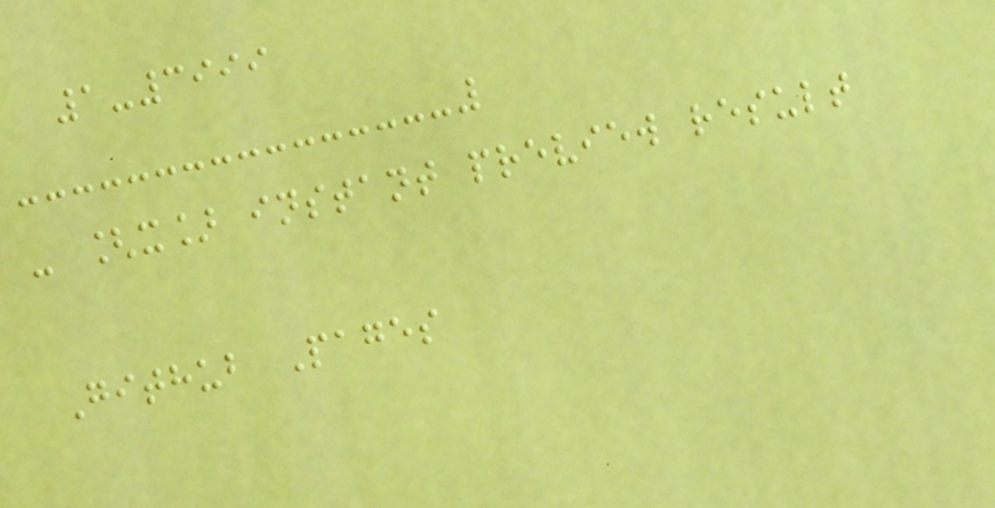1-3999
- [x] instant preview result
Github Pages
